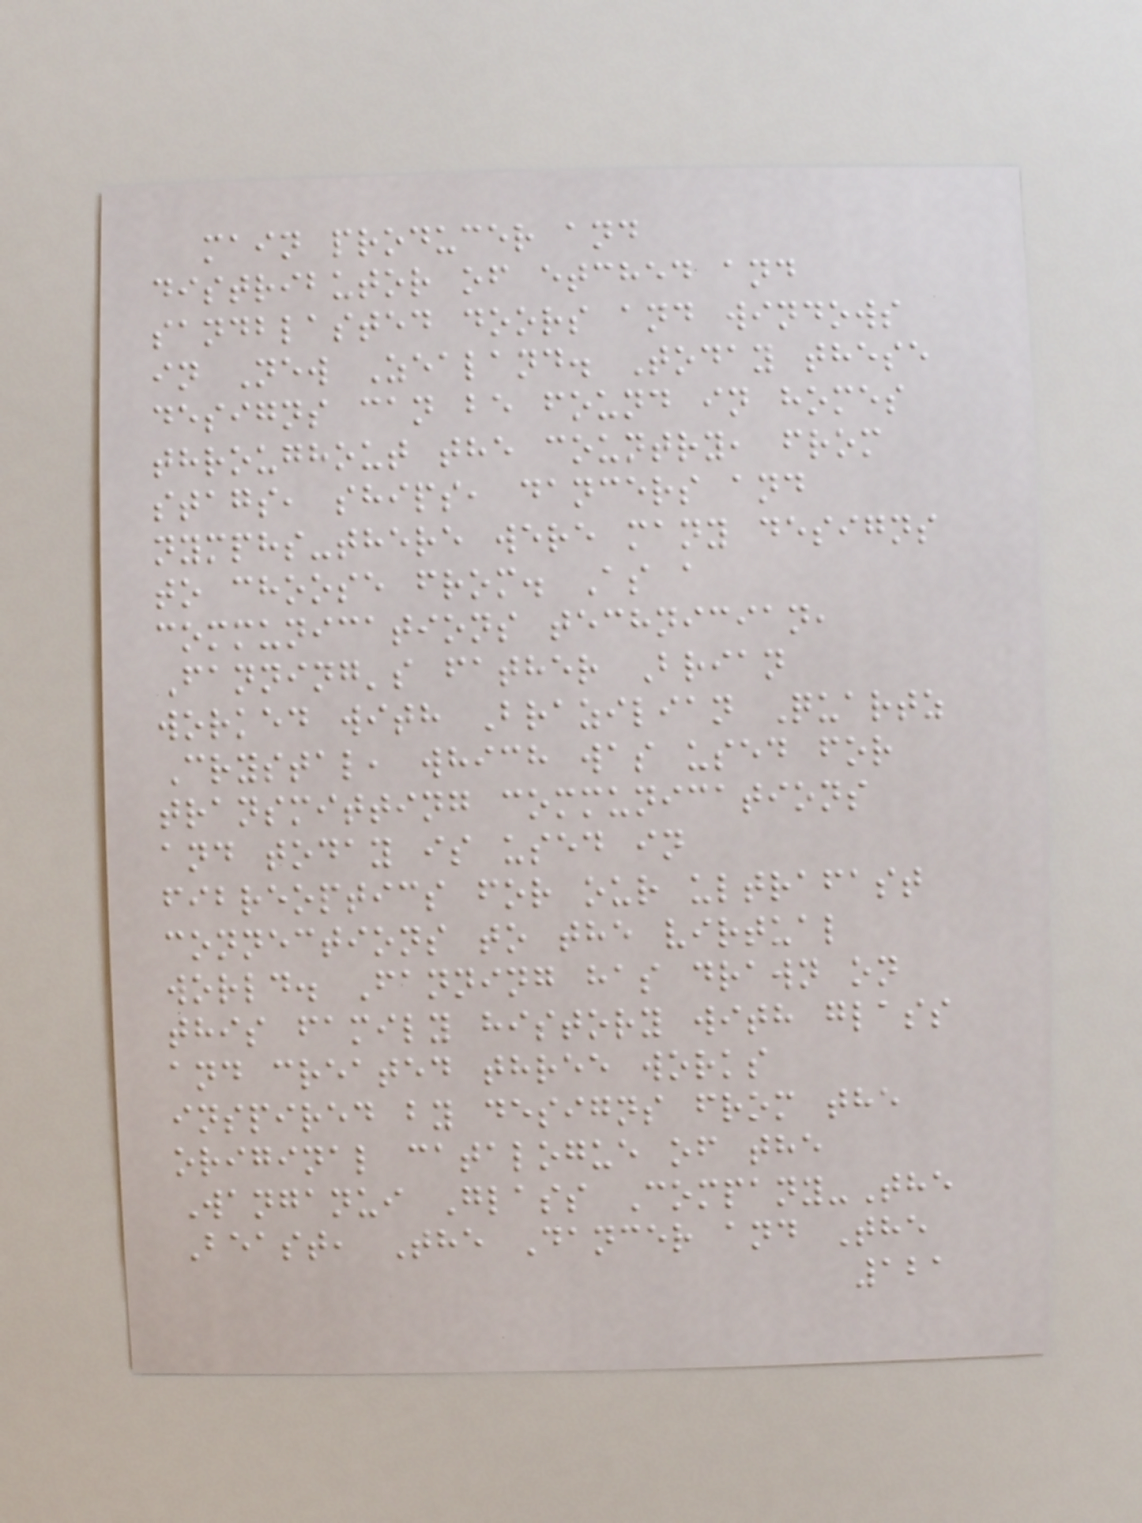main producer and
distributor of etched and
sandblasted doors and windows
in New Zealand. Today these
designs can be found in homes
throughout the country, from
stags, ships, dancers and
nymphs-there were many designs
to choose from. As a
communications technician,
Fanning's father Brian
worked with Brazilian Quartz
Crystal, which was used for
transmitting communications
and today is used in
fibreoptics for our ultrafast
connections to the virtual
world. Fanning has drawn on
this family history with glass
and created three works
inspired by designs from the
original catalogue of the
Wanganui Glass Company-The
Beast, The Dancer and The
121
